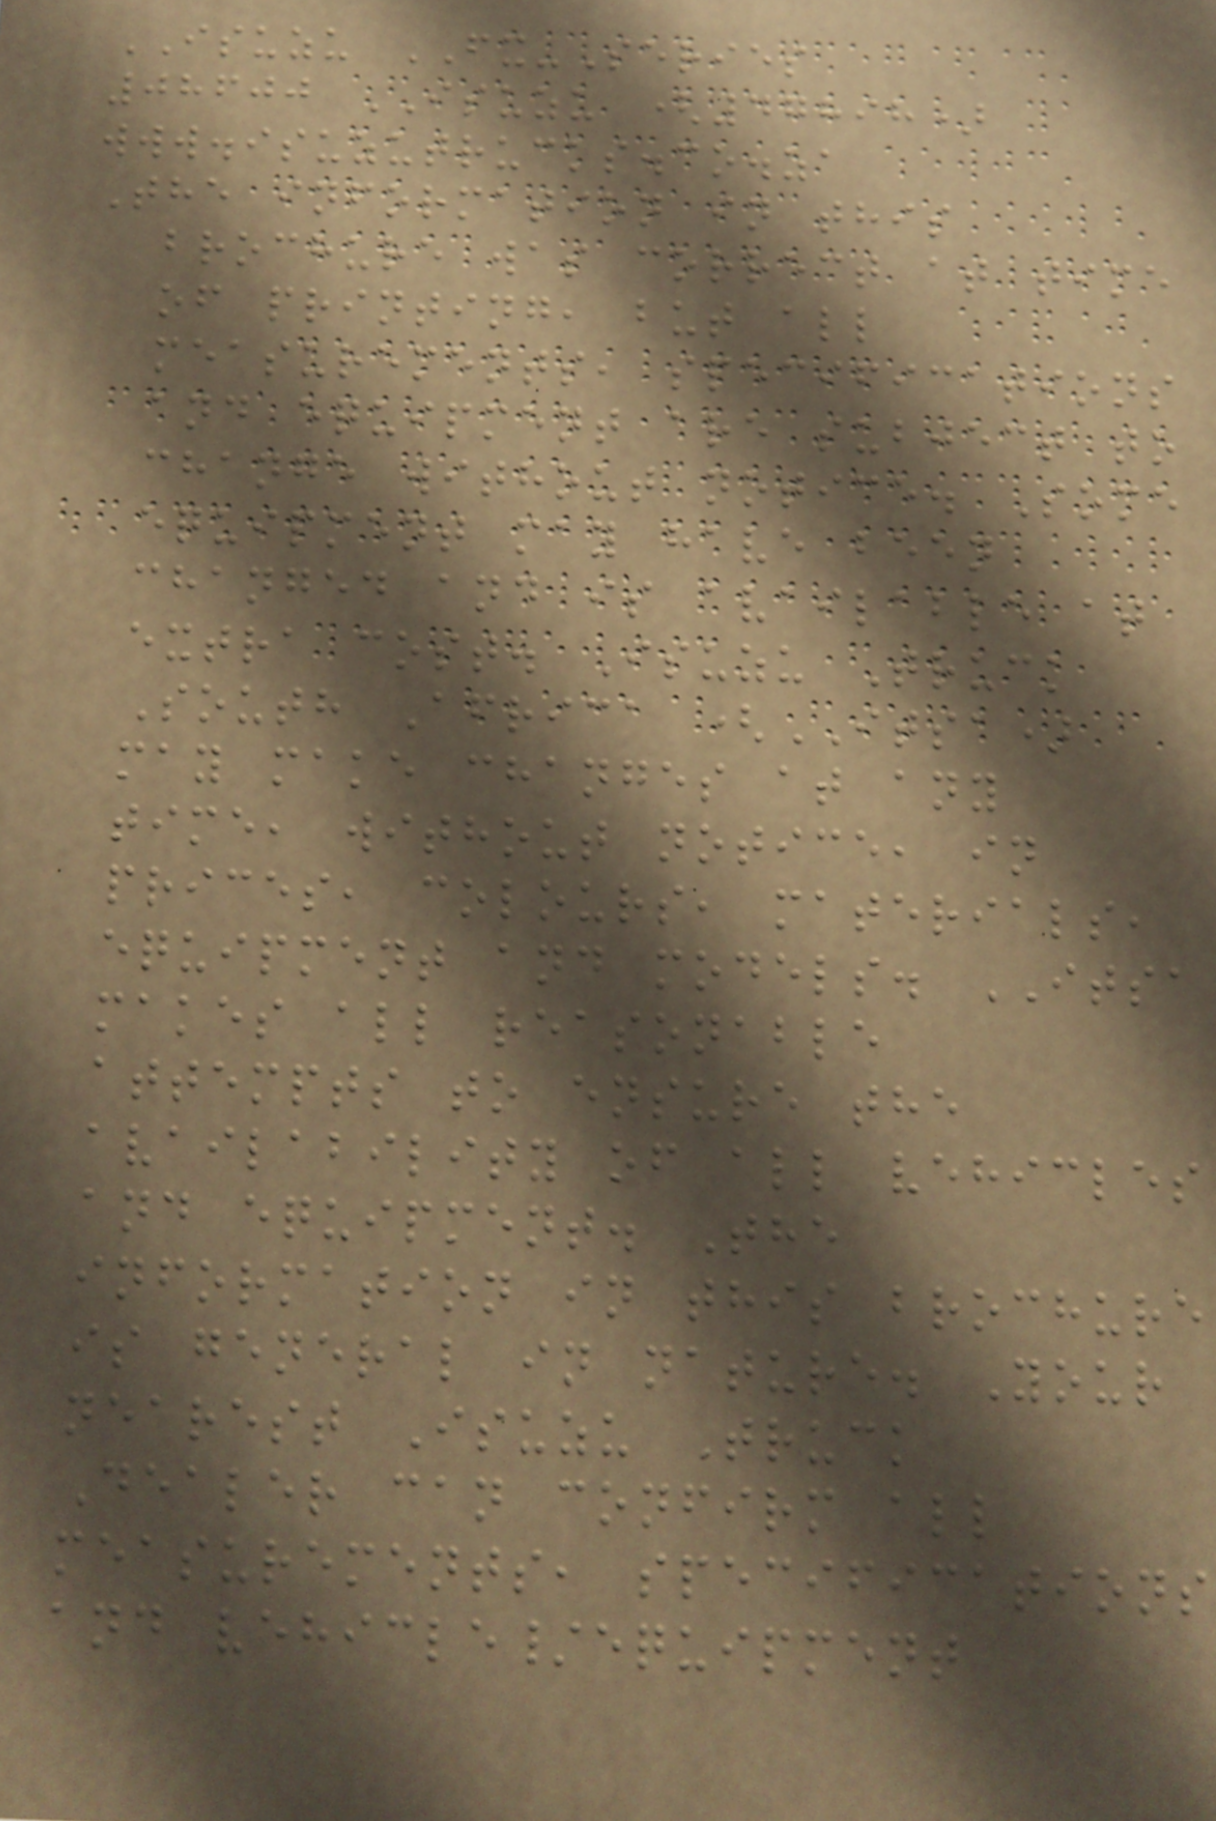ISUZU FX-Series
08600 ISUZU (47898)
www.isuzutrucks.co.za
The information in this
brochure was correct at time
of printing, but all
measurements, specifications
and equipment are subject to
change without notice. Some
equipment may have been
changed and is available at
extra cost. Isuzu Truck
South Africa (ITSA)
may make changes at any
time, without notice, in
prices, colours, materials,
equipment and models. ITSA
makes all reasonable
attempts to ensure the
availability of all vehicles
and equipment. The
information in this brochure
is general in nature. Your
nearest Isuzu Truck
Dealer can confirm all
measurements, specifications
and vehicle/equipment
